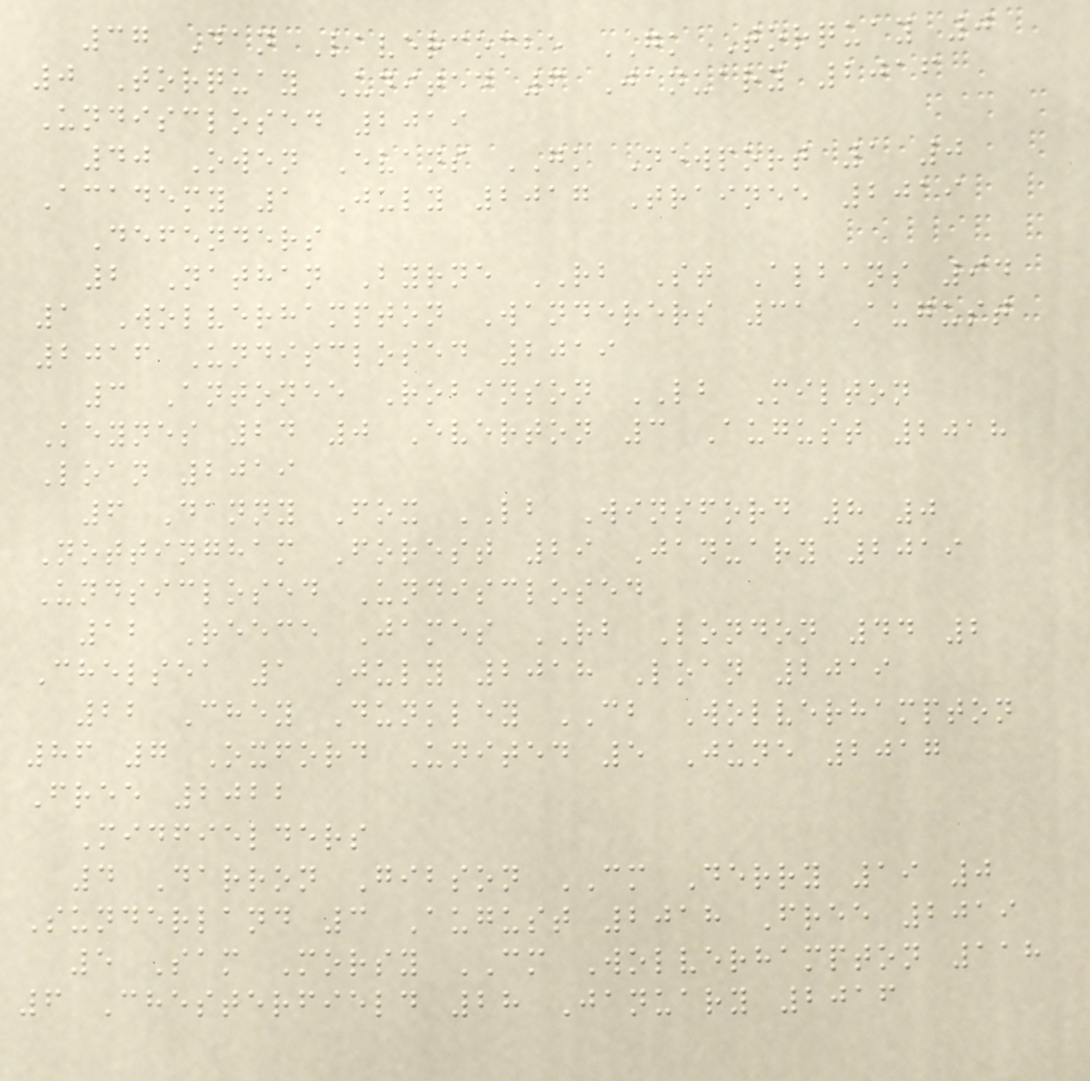37 Dan Lavercombe GK Torquay 0
0 Torquay United 6 January 2016
Undisclosed 2019
40 Owen Evans GK Newport 1 0
Academy 1 July 2017 Trainee 2019
Defenders
2 Nathan Byrne RB St Albans 94
1 Wolverhampton Wanderers 31 August
2016 Undisclosed 2019
3 Antonee Robinson LB Milton
Keynes 24 0 Everton 3 August 2018
Loan 2019
6 Danny Fox LB Winsford 8 0
Nottingham Forest 29 January 2019
Undsiclosed Undisclosed
12 Reece James RB London 44 2
Chelsea 1 July 2018 Loan 2019
22 Chey Dunkley CB Wolverhampton
86 7 Oxford United 5 June 2017
Free 2022
Midfielders
4 Darron Gibson CM Derry 19 0
Sunderland 3 August 2018 Free 2019
5 Sam Morsy CM Wolverhampton 118
6 Chesterfield 28 January 2016
